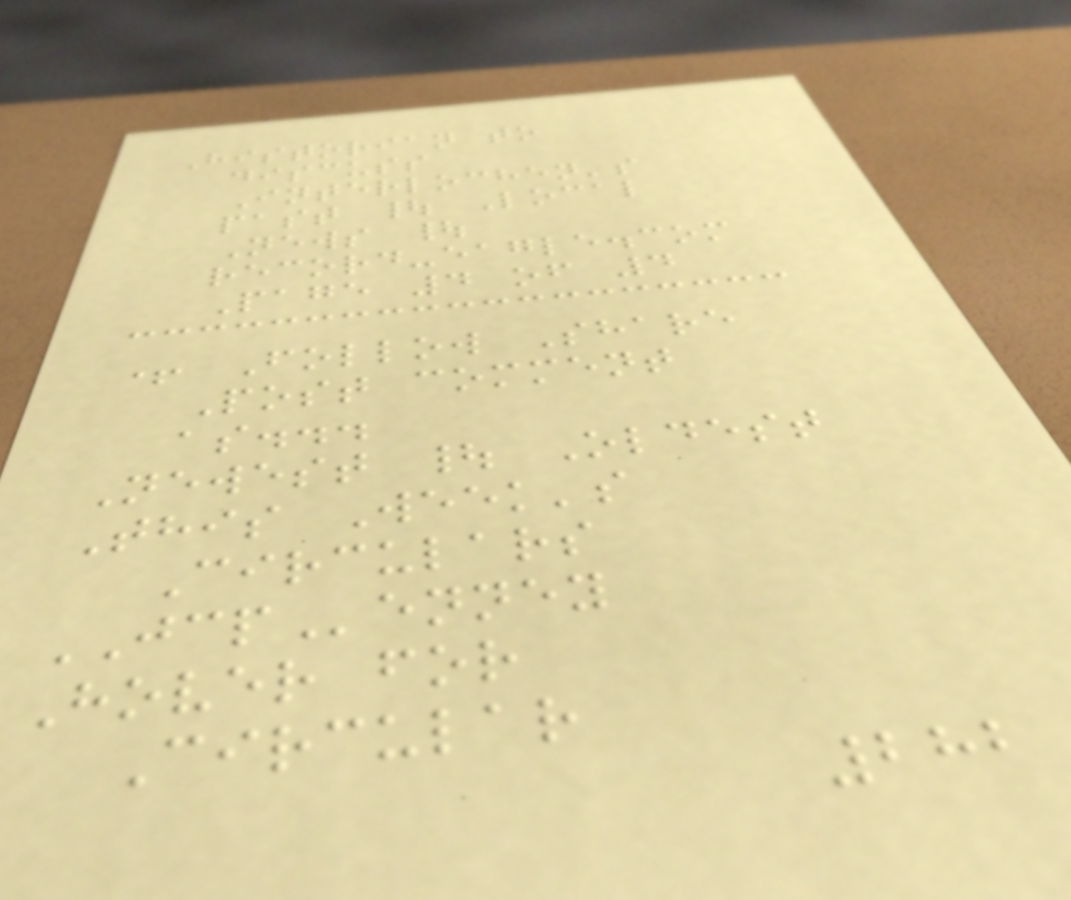Historian to
discuss
Interlochen's
past | Local
News |
record-eagle.com
Page 4 of 4
+ Follow Share
Post comment
as...
Newest | Oldest
This Week's
Circulars
JCPenney
Hover for
Circular
282
